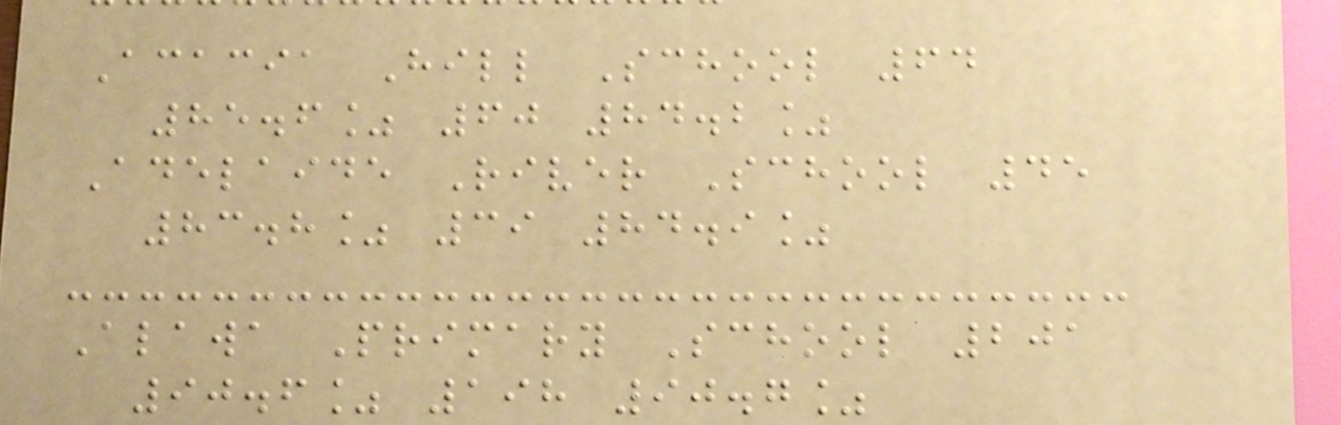Acacia Hill School 64
85.6% 60 84.2%
Adelaide River School 45
83.8% 39 84.9%
Alawa Primary School 201
90.6% 198 90.7%
